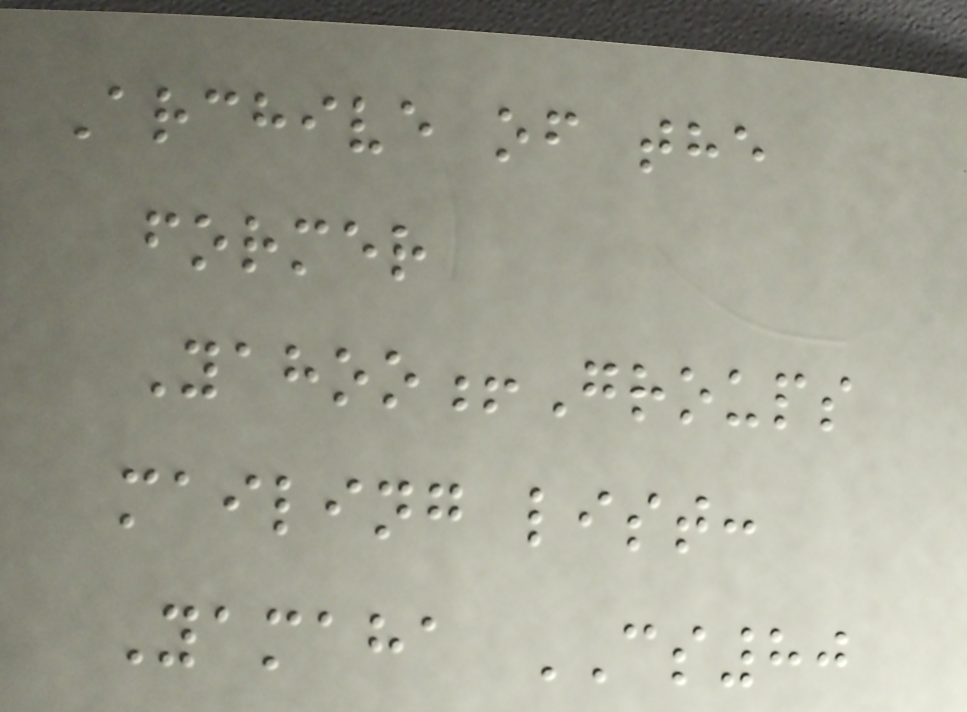Archive of the
former
Yahoo!Groups
mailing list:
Yamaha CS80
